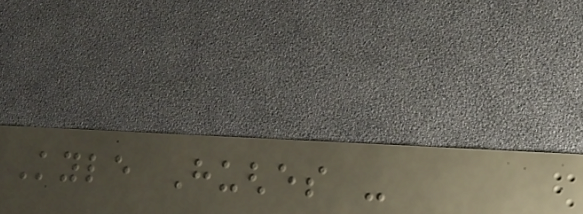Kyle Hughes -
